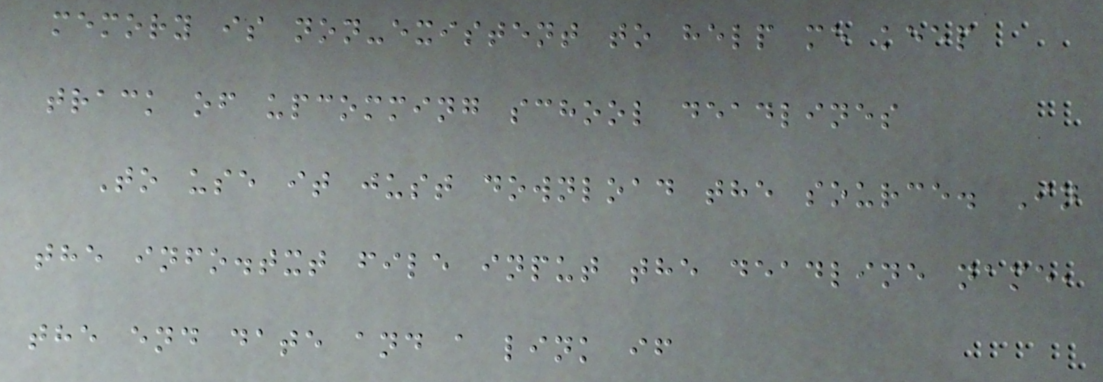memory is non-existent to help me keep
track of upcomming school deadlines
To use it just download the source. In
the info.txt file input the deadline name,
the end date and a link if
